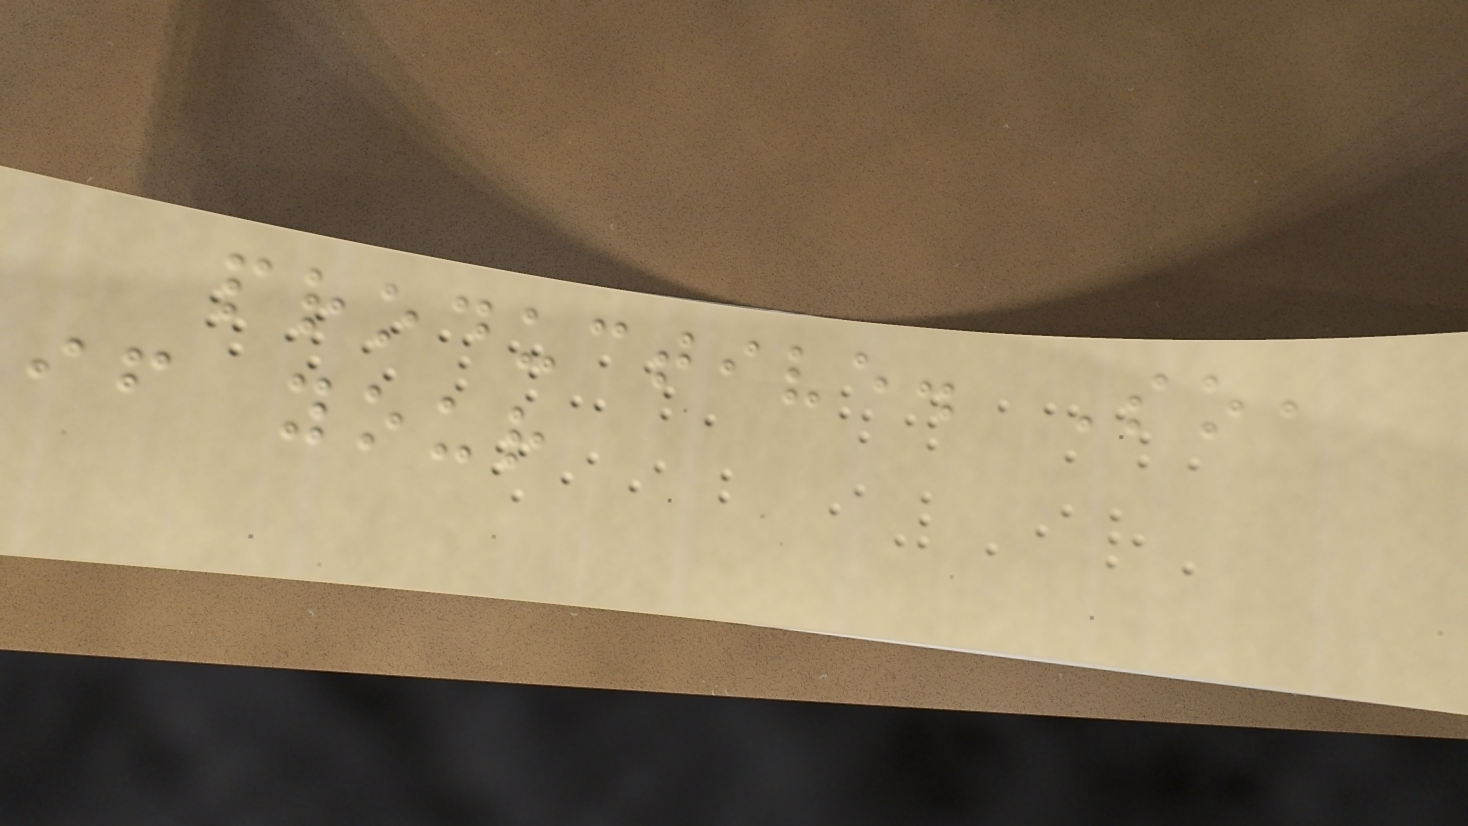productive. So,
if your
